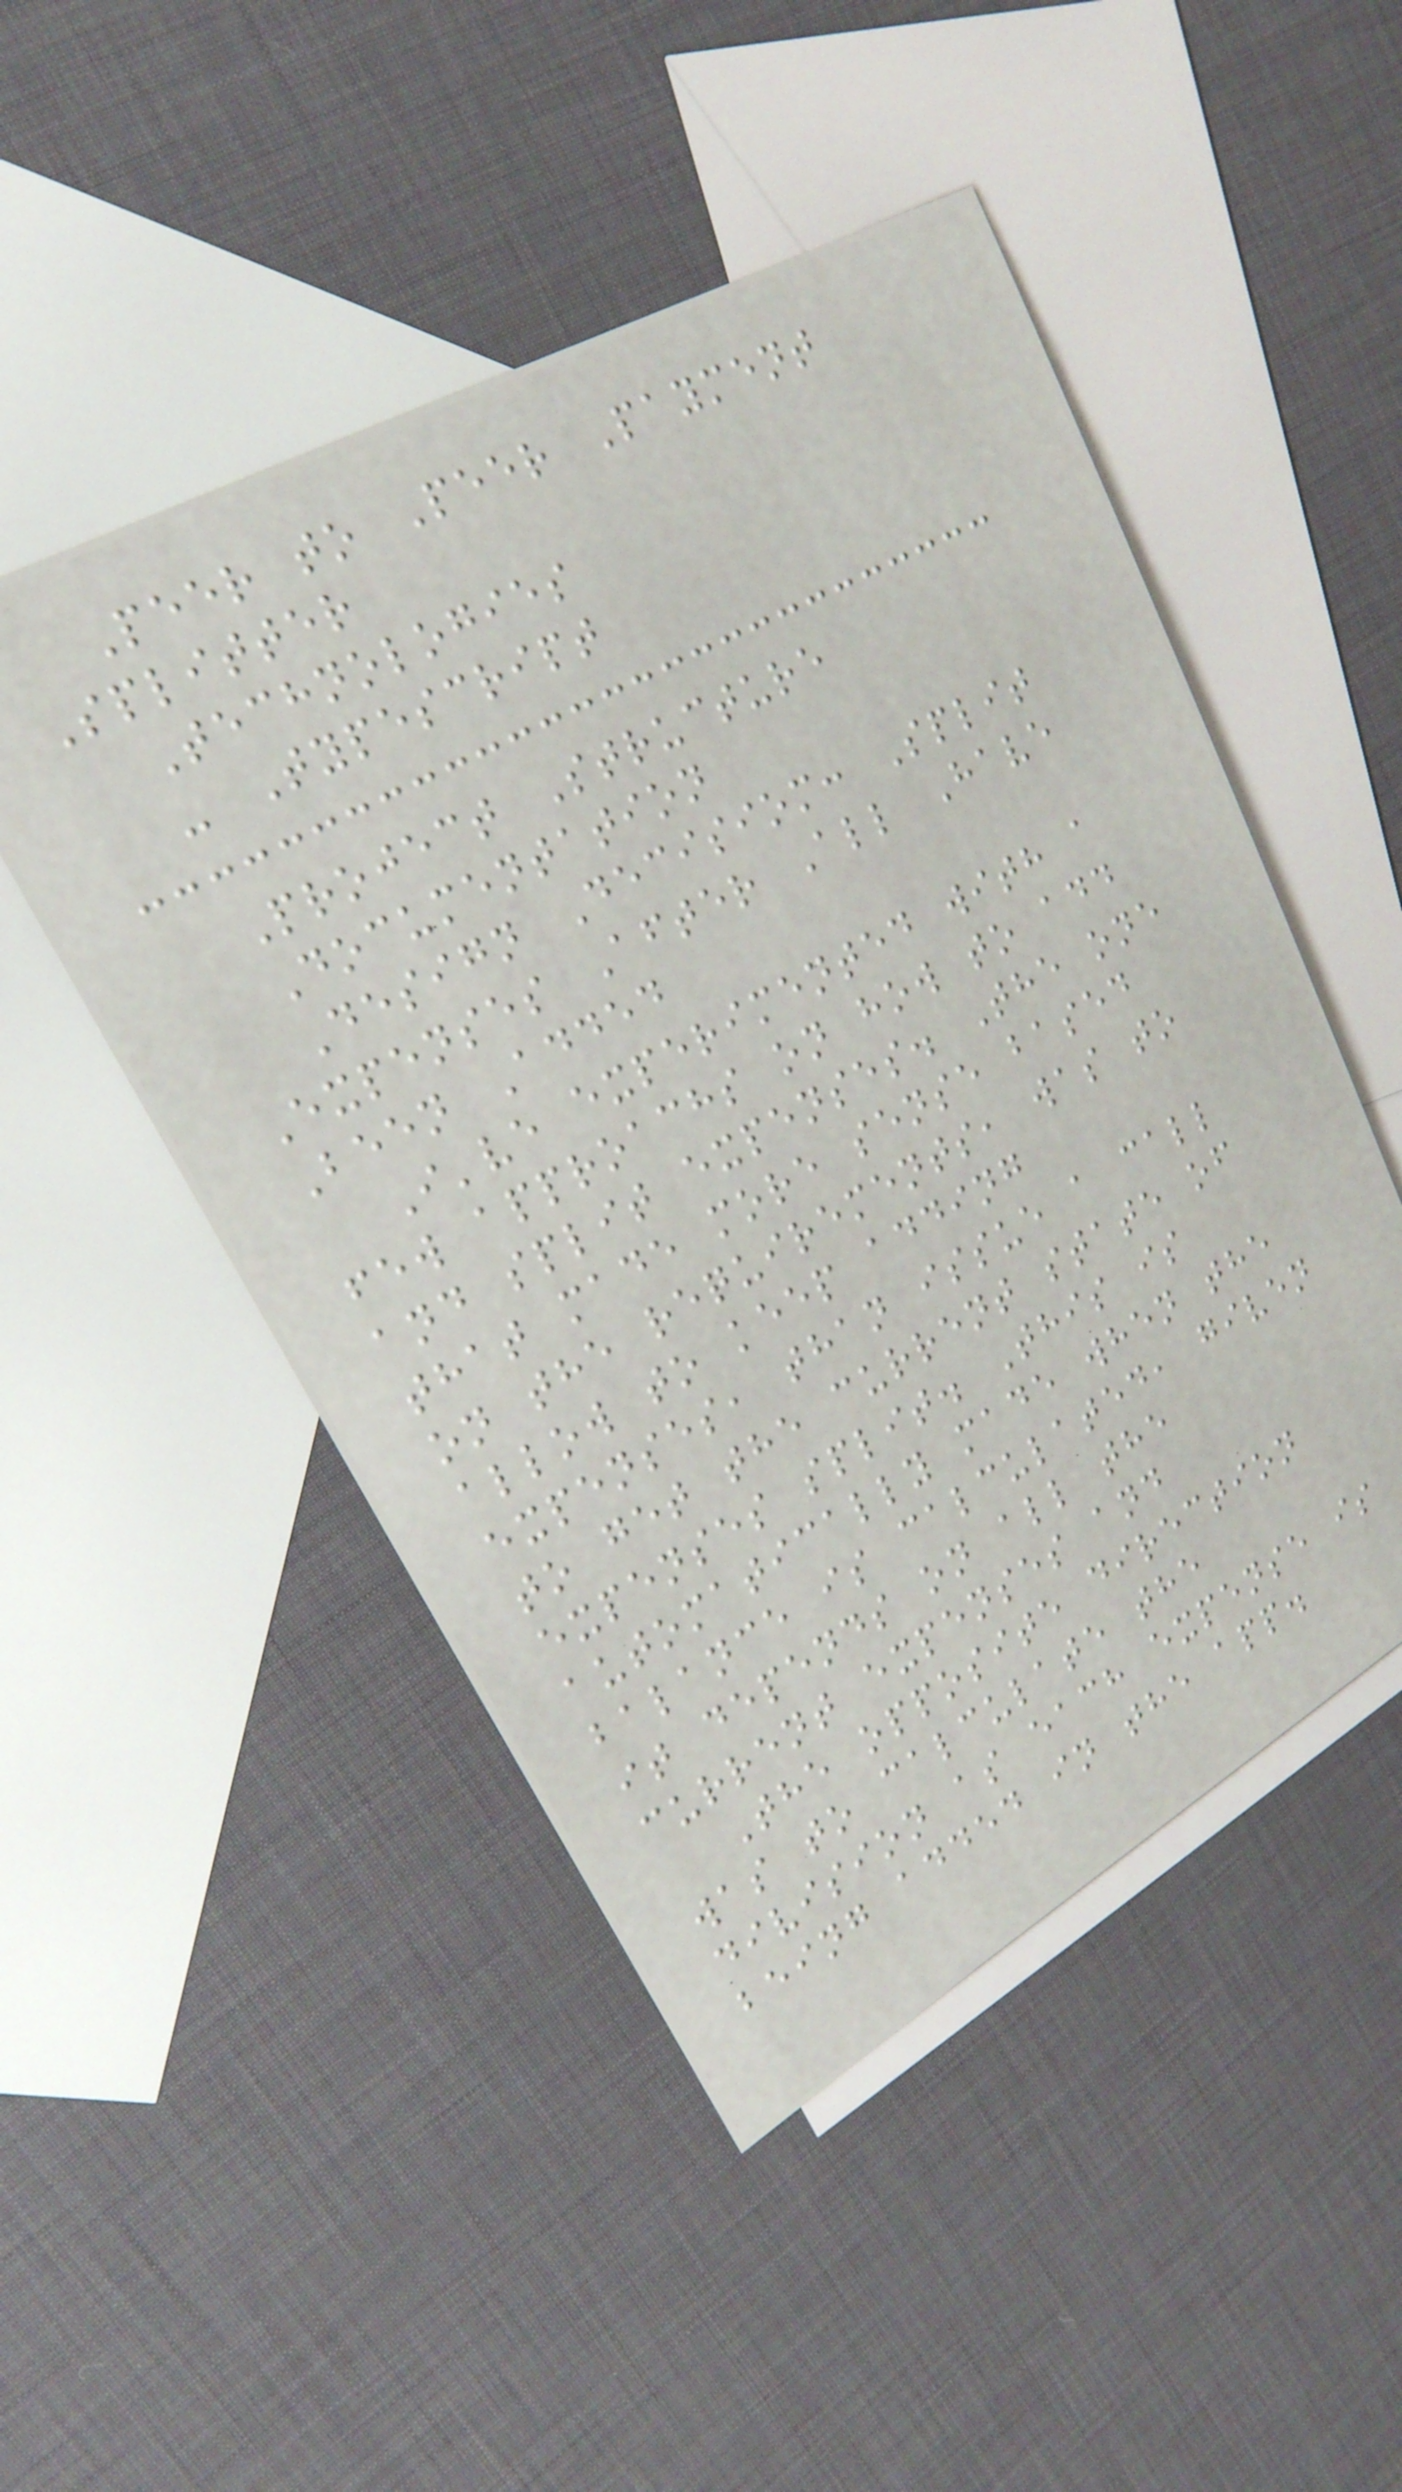Peer to Peer Payment
Splitter
Technologies
- Typescript
Project Structure
Documentation
Design Decisiom: Split
Expenses After All Have
Been Added
I've experimented with a
few approachs on how to add
and split expenses. The one
that made more sense based
on the requirements, was to
allow to keep adding
expenses, than issue a call
to get the current state of
expenses split. This is
automatically made when the
balance is calculated, given
it depends on all the
current expenses and
The opposite direction
was to calculate the
division as each expense is
being added in the app.
